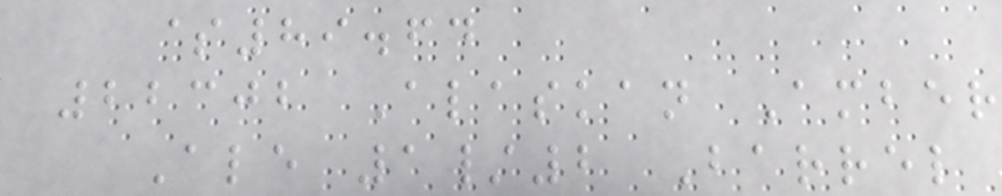$89.64
22302 Alaskan Amber
Ale 1/2 Barrel
